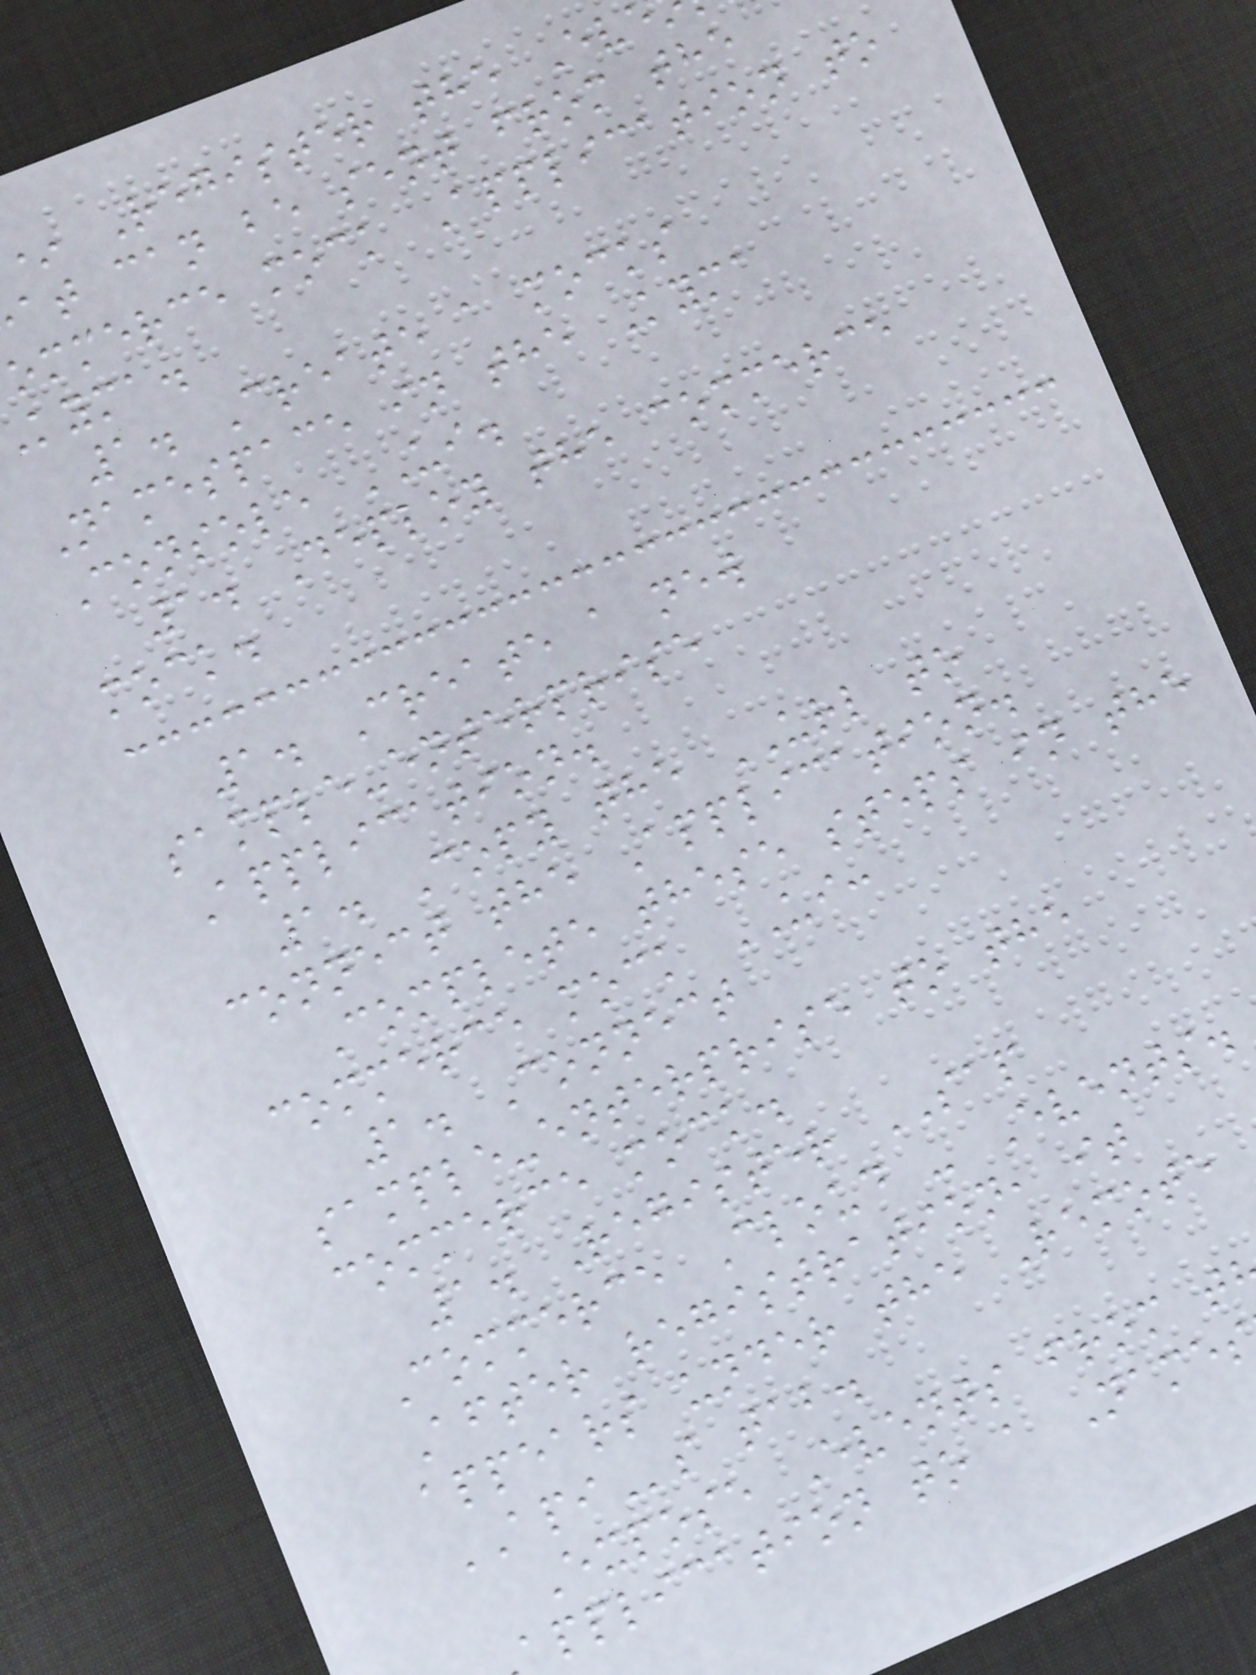Register the Ev
at can be sent from the
ommerce mock Application to
kyma.
1. Create a mocks
Namespace in the Kyma
Console UI.
1. Deploy the commerce
mock.
1. Create a new
sample-enterprise
Application.
1. Copy the URL to
connect the Application.
Complete these steps in the
commerce mock UI:
1. Connect
sample-enterprise to the
commerce mock.
1. Register SAP
Commerce Cloud - Events.
After registration, it
appears under the Remote
APIs tab.
Expose Events from t
application to a Name
